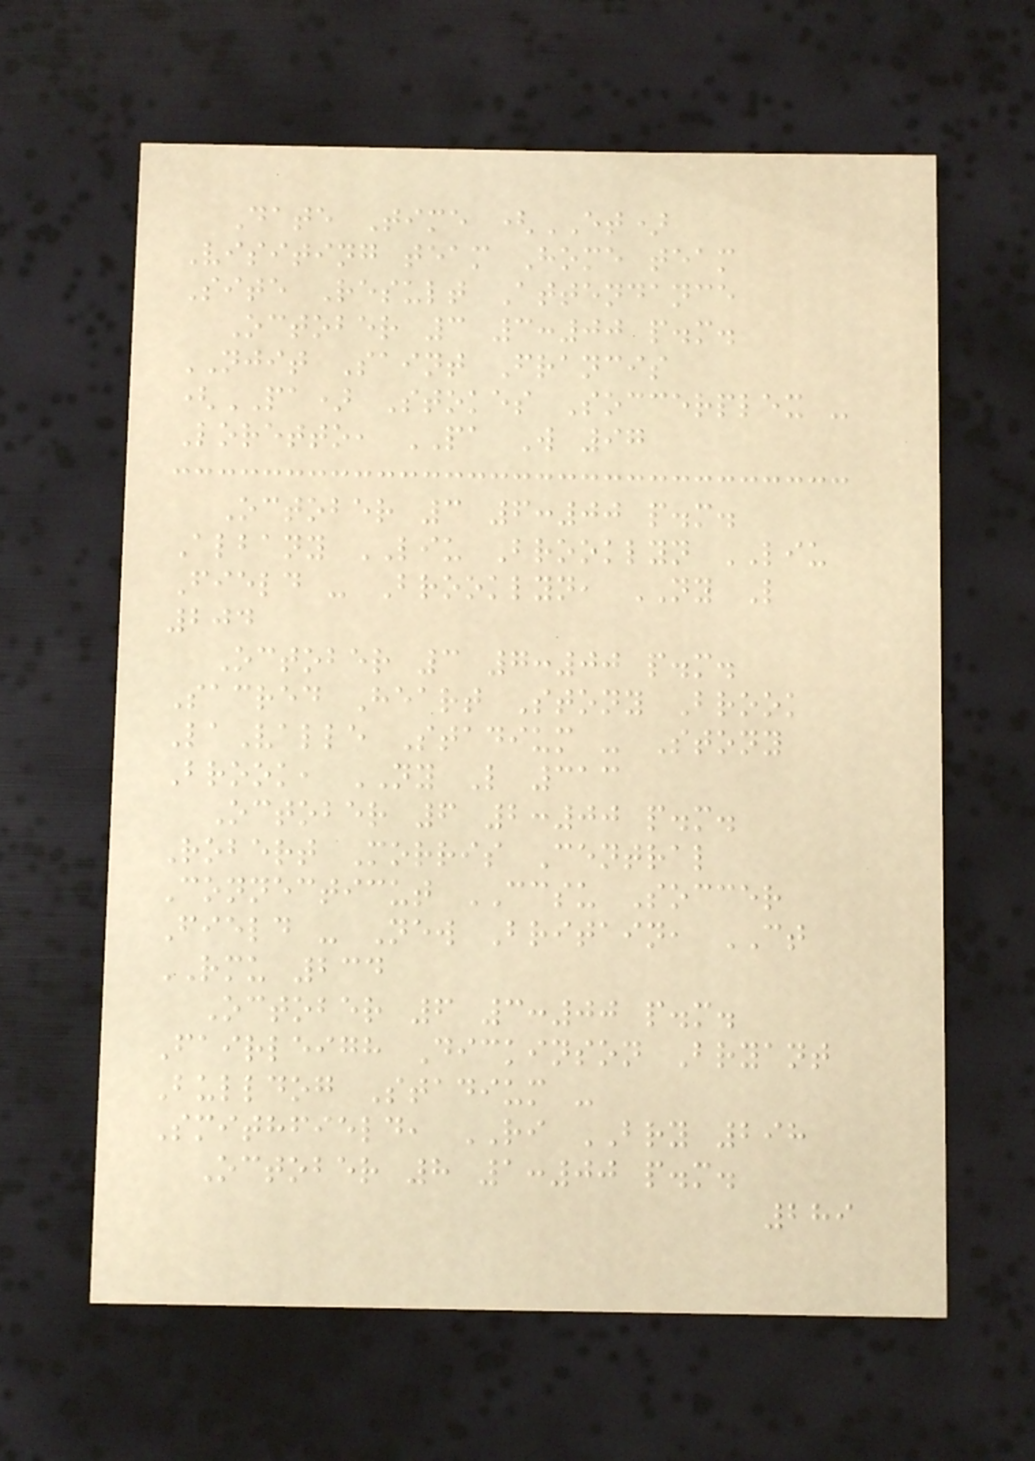Date Time (ET)
Visiting team Home team
Site Result Attendance
October 3 3:00 p.m.
NJIT Saint Francis
(PA) Stokes Soccerplex -
Loretto, PA W 97
October 3 6:00 p.m.
Albany LIU Brooklyn LIU
Field - Brooklyn, NY L
204
October 3 7:00 p.m.
Sacred Heart Stony Brook
LaValle Stadium - Stony
Brook, NY L 313
October 6 2:00 p.m.
Robert Morris Central
Connecticut CCSU Soccer
Field - New Britain, CT
RMU 234
October 6 3:00 p.m.
Fairleigh Dickinson Bryant
Bulldog Stadium -
Smithfield, RI BRY 298
October 8 1:00 p.m.
289
